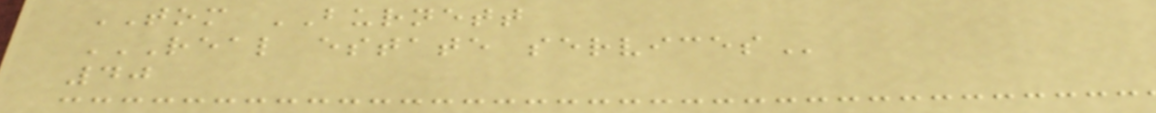TOM BURNETT
REAL ESTATE SERVICES
40
